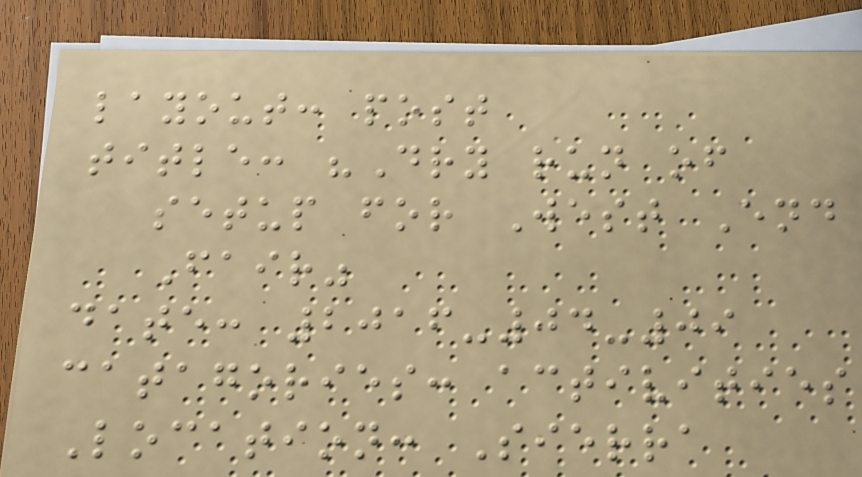layout: post
title: "Dry run of
setup for West End
Fair"
date: 2016-04-09
catagories: activities
Location: Sierra
